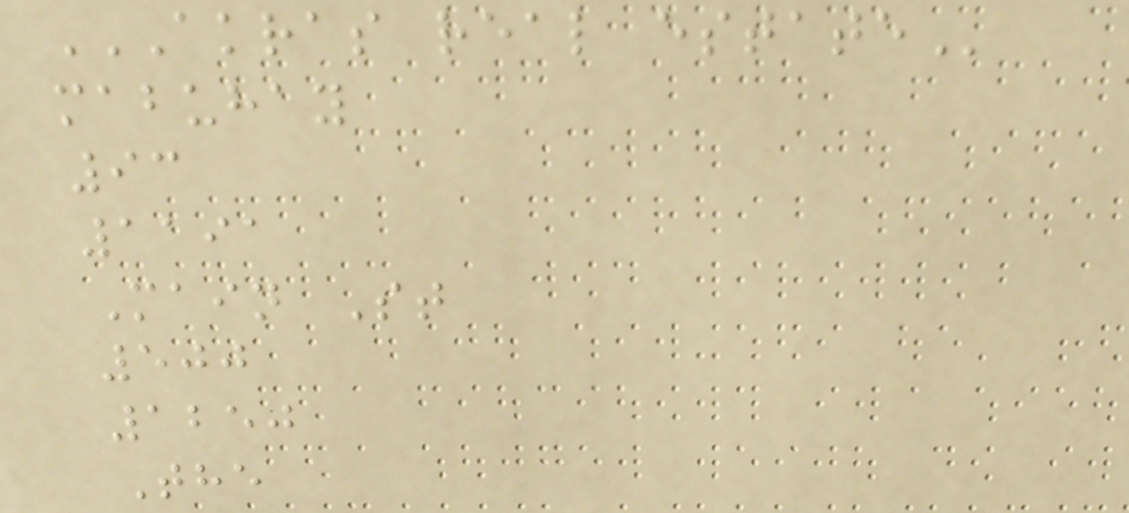AKRAS REAL ESTATE
mabuhay
93
1191
Main St
500
1250
The
